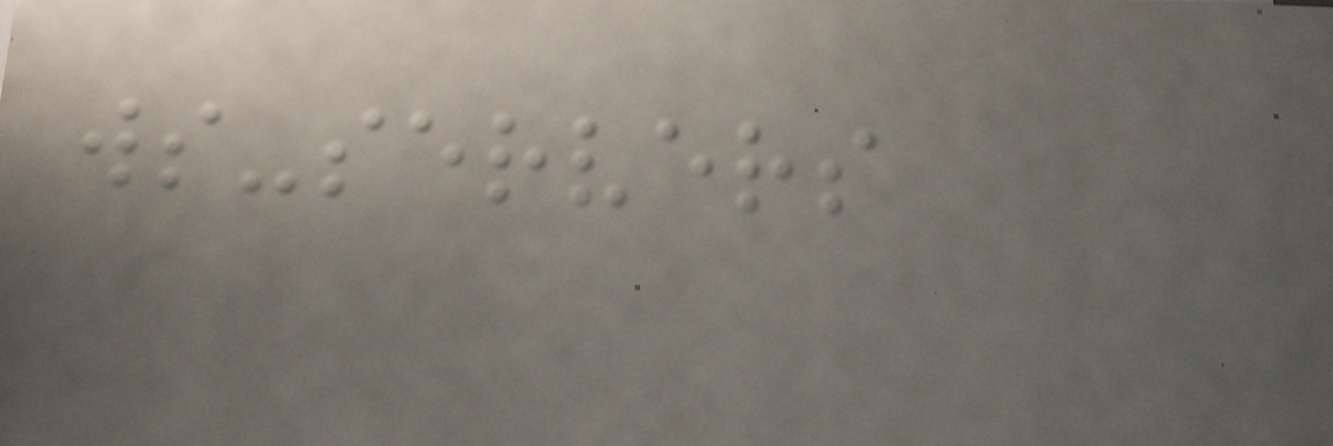ws-servers
